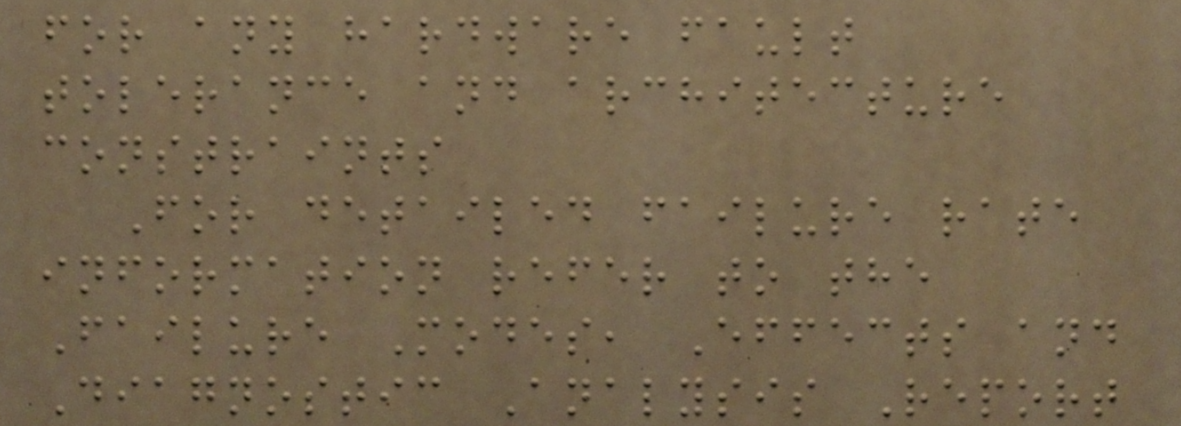for any hardware fault
tolerance and architecture
constraints
For detailed failure rate
information refer to the
Failure Modes, Effects and
Diagnostic Analysis Report
